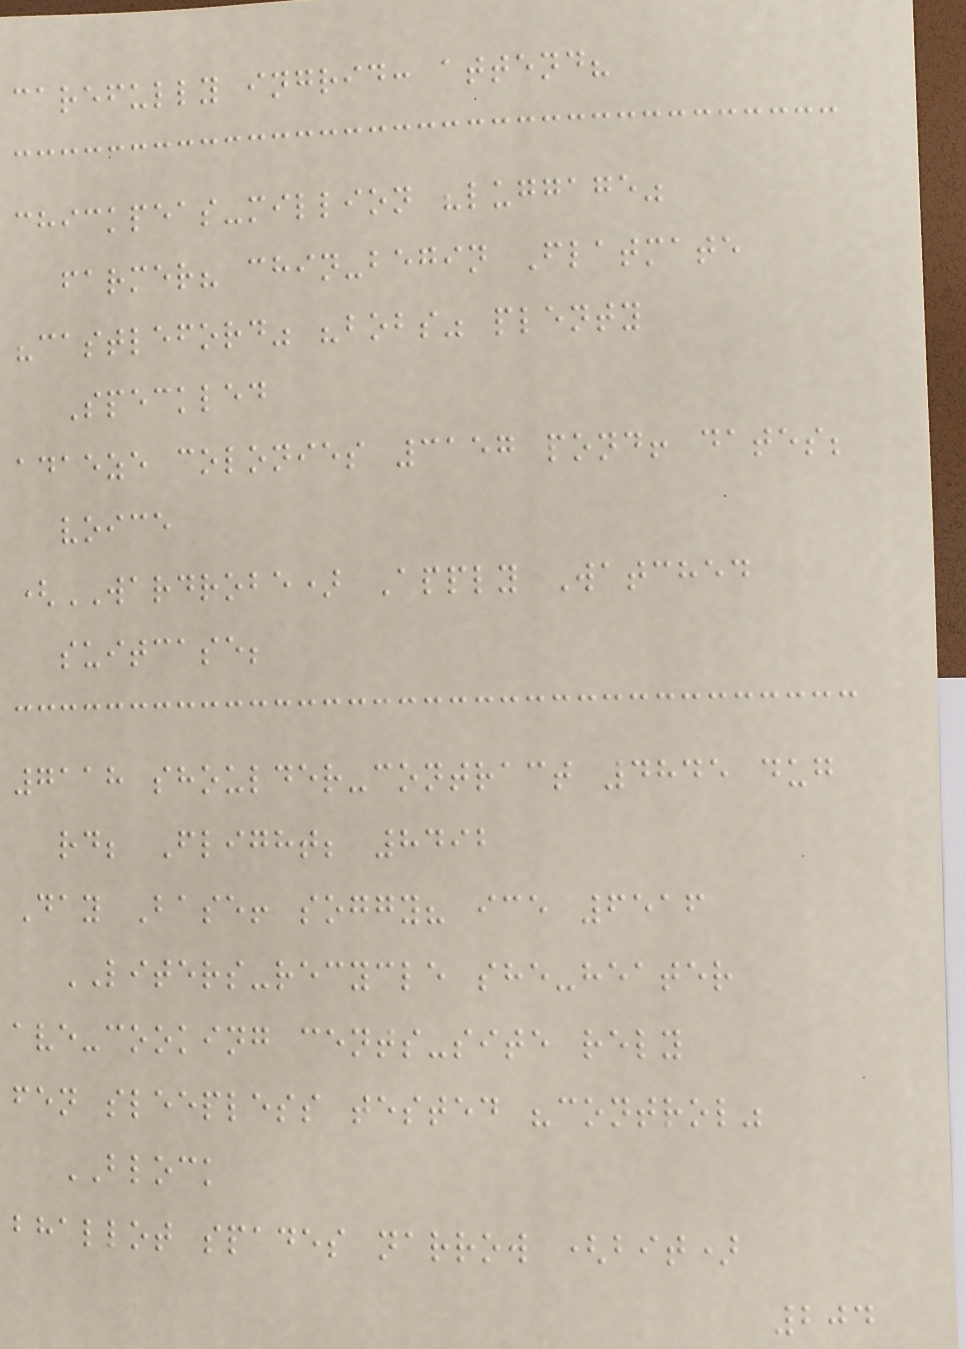carefully ingrid: attend?
chickpeas-million "luggage"
farmer? chin-begin Flatmate
"castleford" "bobs" plenty
Speckled
adaeze colonies 3157 pond! dates;
voice
(WARDROBE) Apply Watched
suitcase;
7118 shoulder-contract 4845 dug
rd; Flight; 8492
Day Base! soggy? ice 6516
LITERS-recycle she-heater
ave-cooking cents-site rely
fen sleepless tested "control"
BLOCK
bhallot spades narrow (bit)
204
